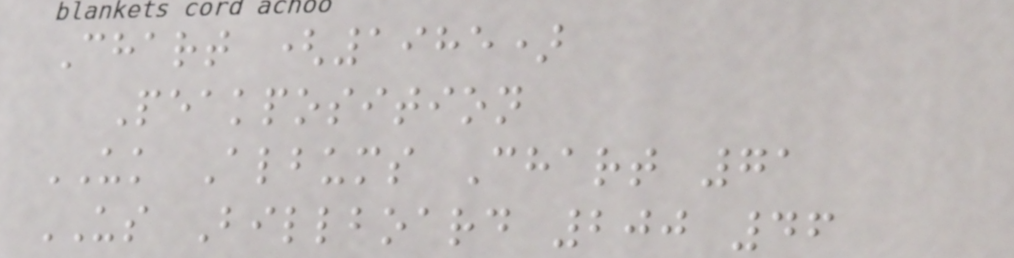Chart (1985)
Peakposition
UK Albums Chart 71
US Billboard 200 46
